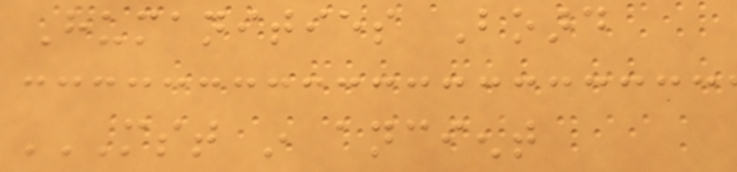Humanities Board
MST IN ANCIENT
